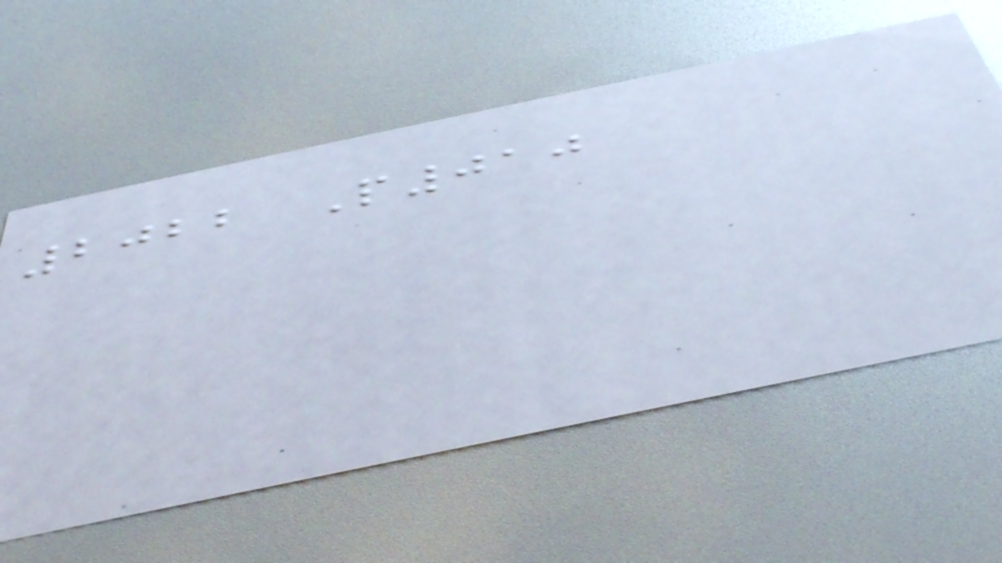2022 P010
